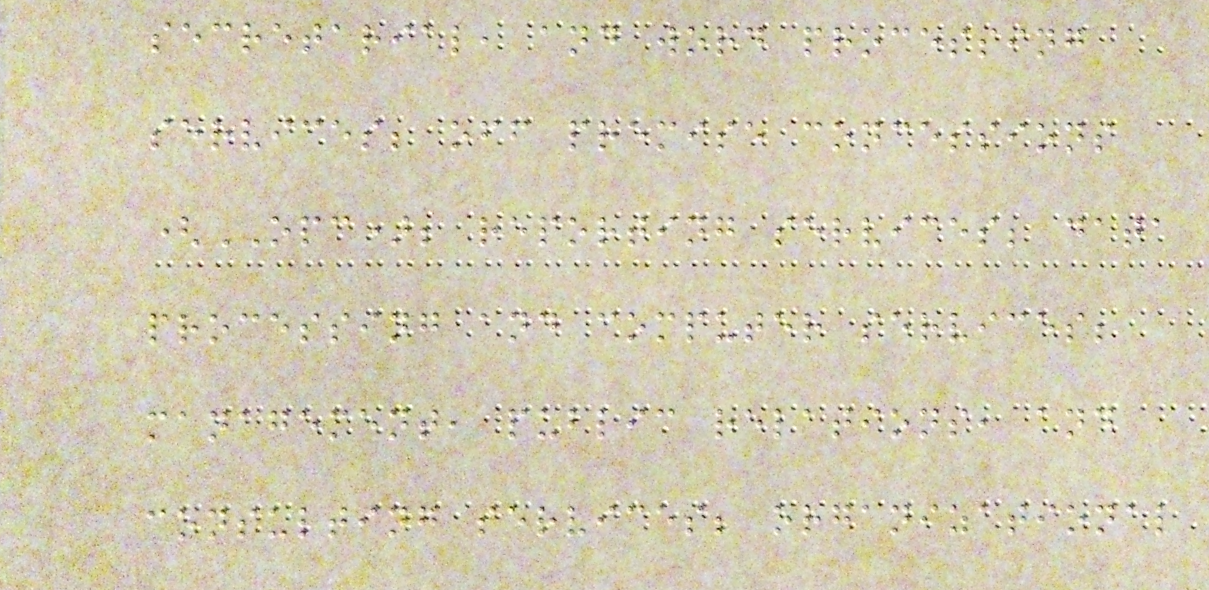secretarial, and word processing
services; off premise concessions
(OPC); reporting services; data
processing and computer services;
management, public relations, and
consulting services; organizational
